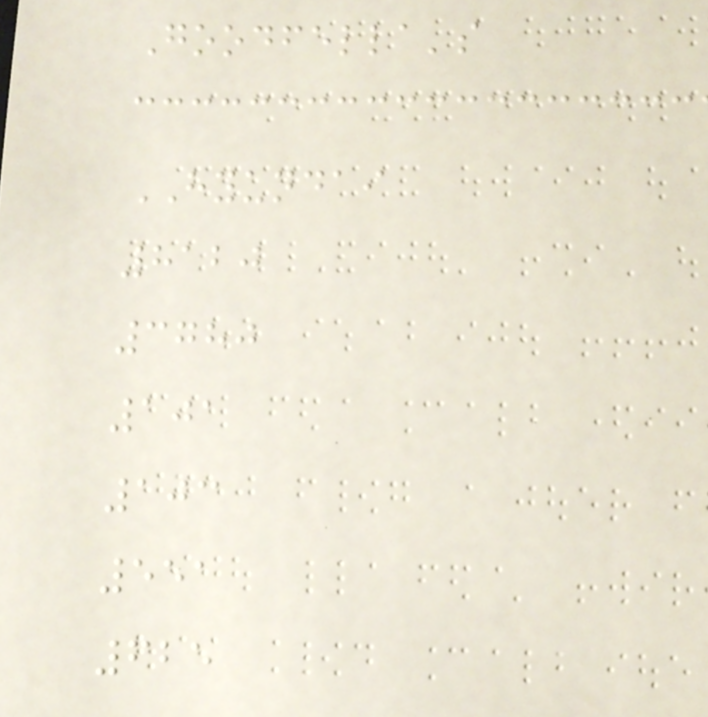Goodfella's
HYUNDAI
8120
3780
101
103
551
625
